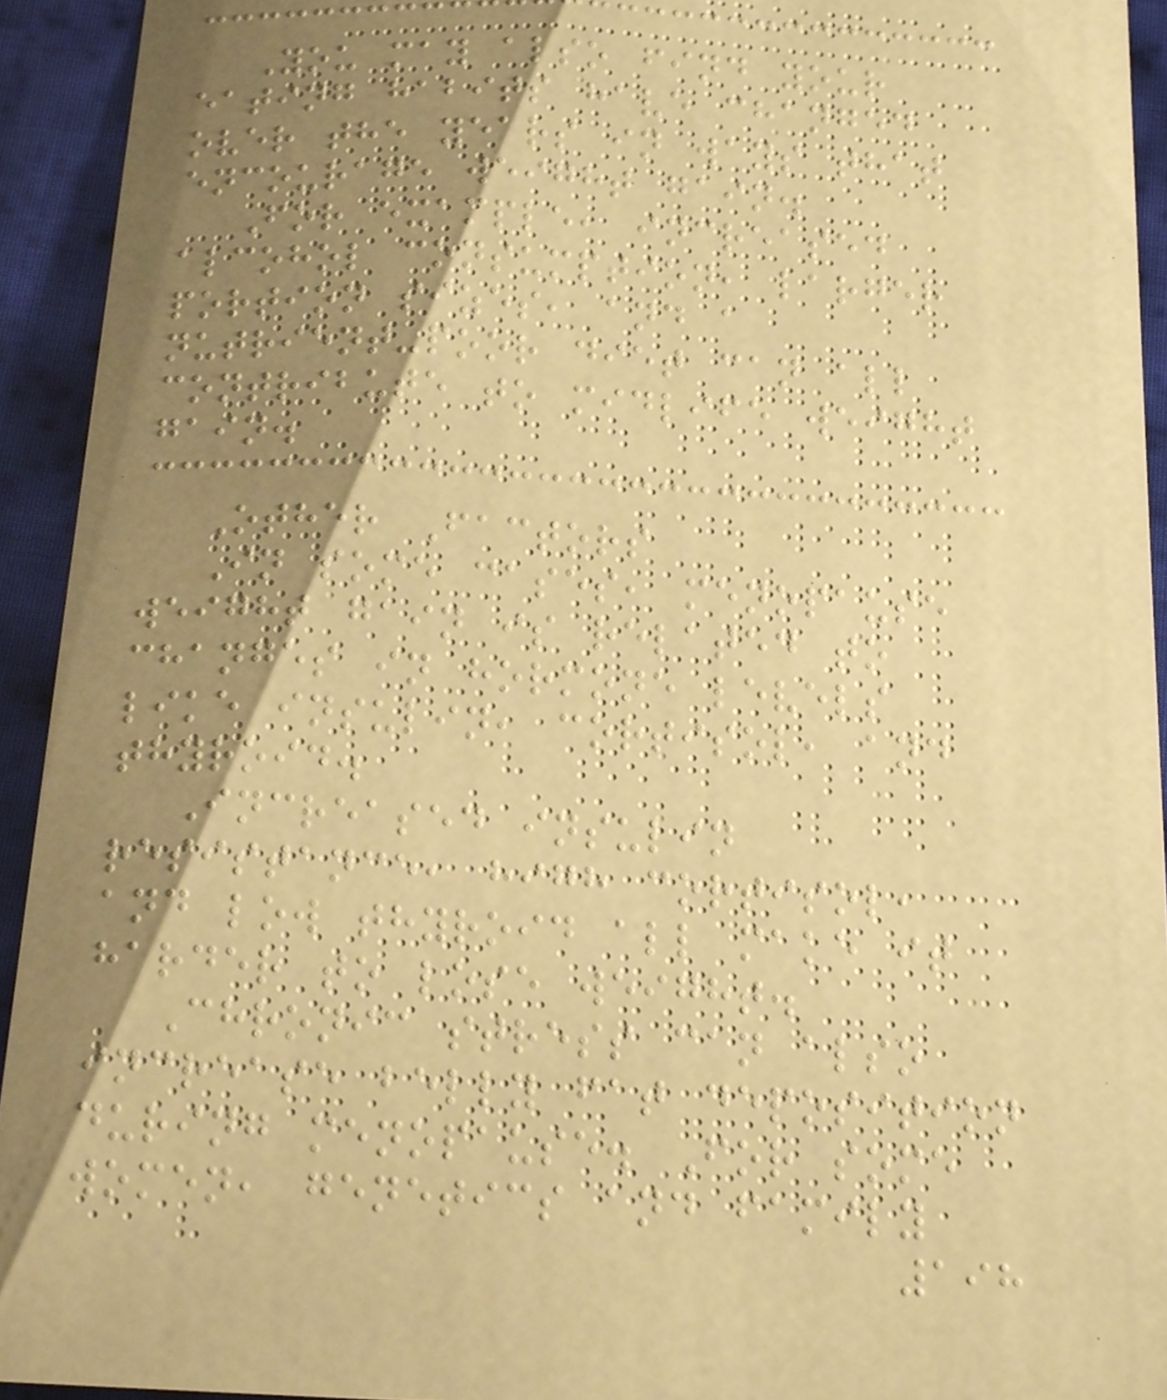You may also find your
eating habits have changed
over the years in ways that
encourage weight gain.
For example, increased
alcohol consumption, larger
portion sizes, and a
nutrient-poor diet can all
contribute to midlife weight
gain.
Other Factors
In some cases, menopause
weight gain is related to
changes in hormone levels
like insulin, cortisol, and
thyroid.
Increased insulin
resistance, high cortisol,
and low thyroid all make it
harder to lose weight.
Chronic stress can also
increase belly fat deposition
during menopause. For some
women, genetics and family
198
